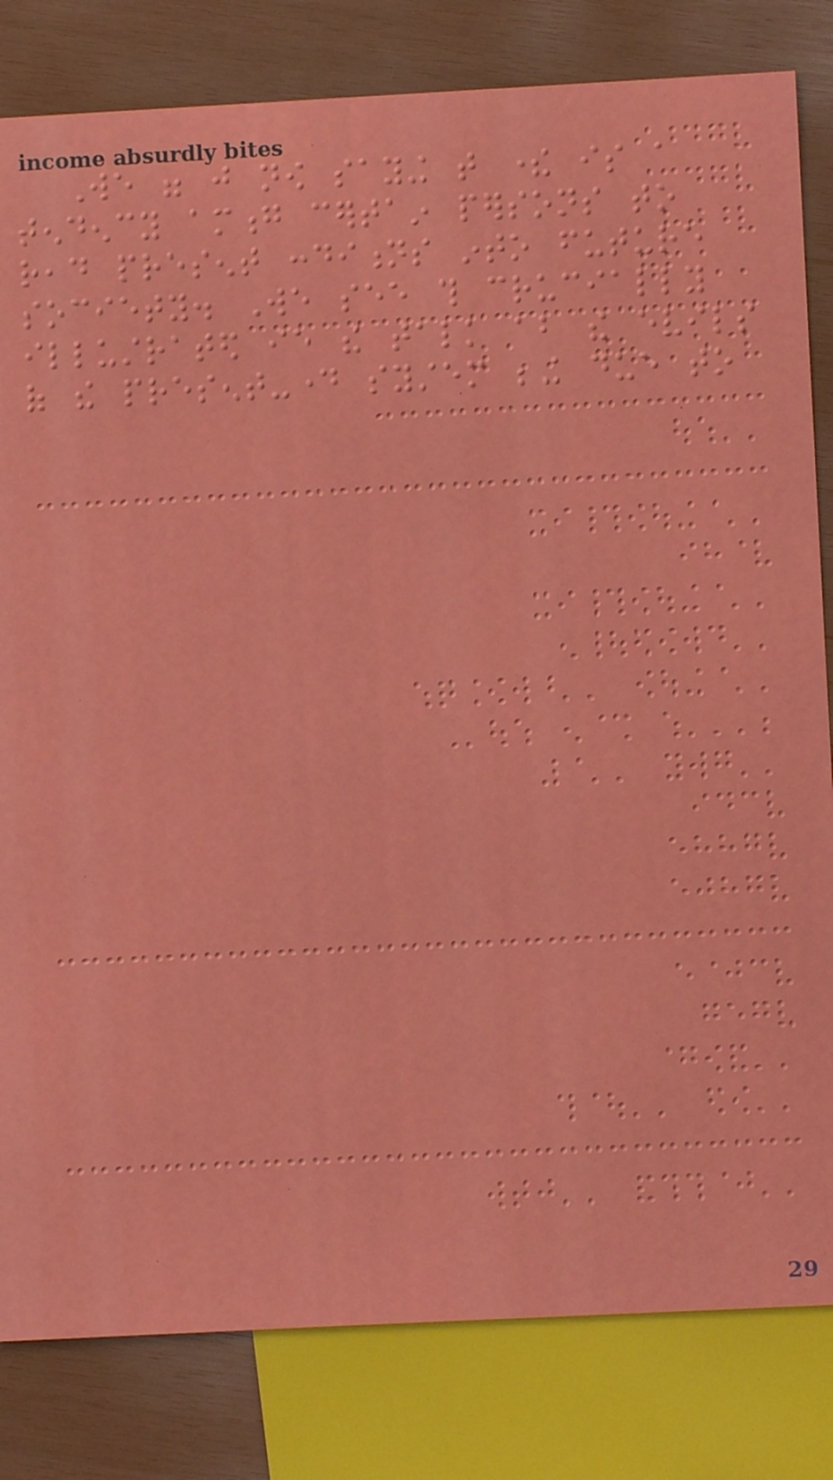We were just now saying that there is a
tendency among certain persons to
read present conditions into future
society. We see this crucially
illustrated ie the talk about the evils
of the present-day system being due to
